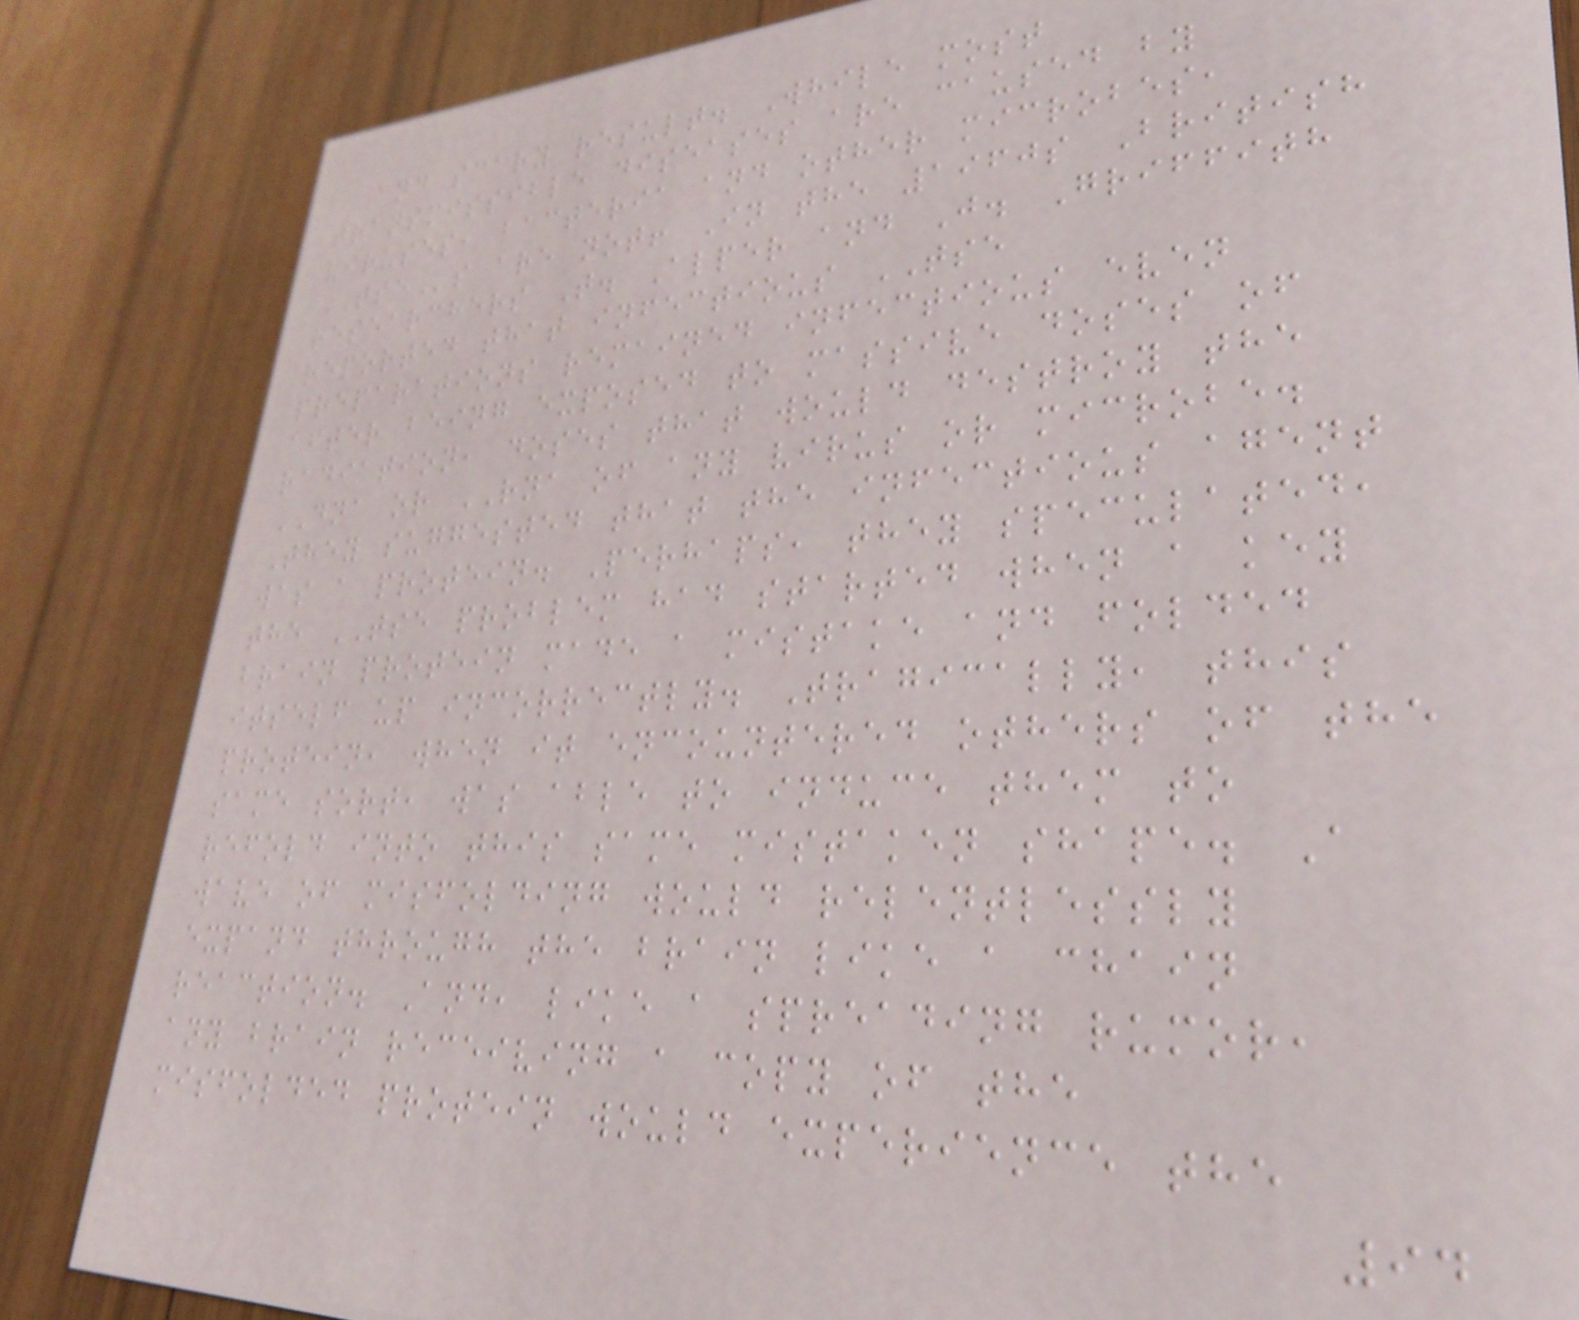and scary result. While most
transmissible diseases are caused by
viruses, bacteria and other microbes,
TSEs are not! In the 1960s British
researchers T. Alper and J. Griffith
reported that infectious TSE
preparations remained infectious even
after being exposed to massive doses of
radiation, doses that would destroy the
DNA or RNA of any virus or microbe.
They suggested that the infectious agent
was a protein. Perhaps, they speculated,
the TSE problem had started when a key
brain protein made a mistake and folded
itself up incorrectly. Tragically, this
protein, when it encountered others of the
same sort, was able to induce them to
refold into this same mistaken shape. A
wave of misfolding would relentlessly
expand through the brain like a chain
reaction. And, like a spreading rumor,
any brain receiving a copy of the
misfolded protein would experience the
94
